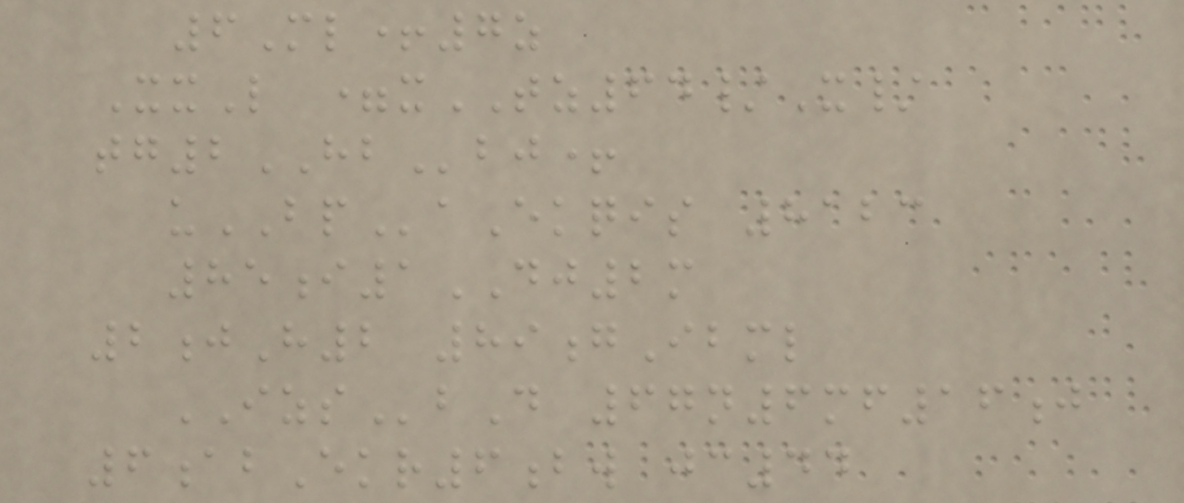6Ml+7z
XxL =xTZ64/X/
tg2HBbj+
uBPaEkqis 8123
85i1DJ2m
2jH2 89gIbml
IZSbD 67n6mf16j
6abEkr6bw jc44
